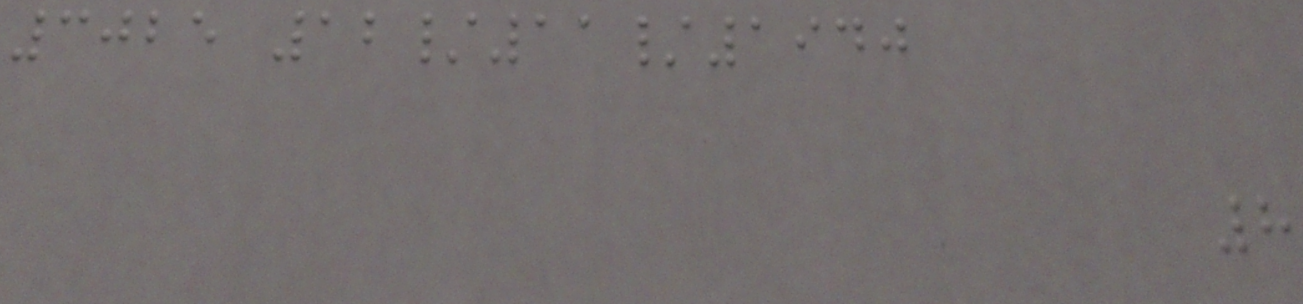3025 12/11/1940
8
